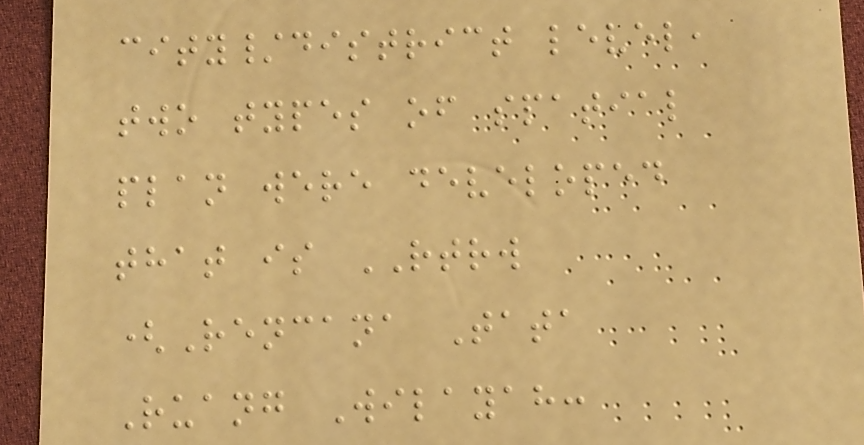city/district level,
two types of spatial
plan were developed
that is RTRW
(Rencana Tata
Ruang Wilayah:
